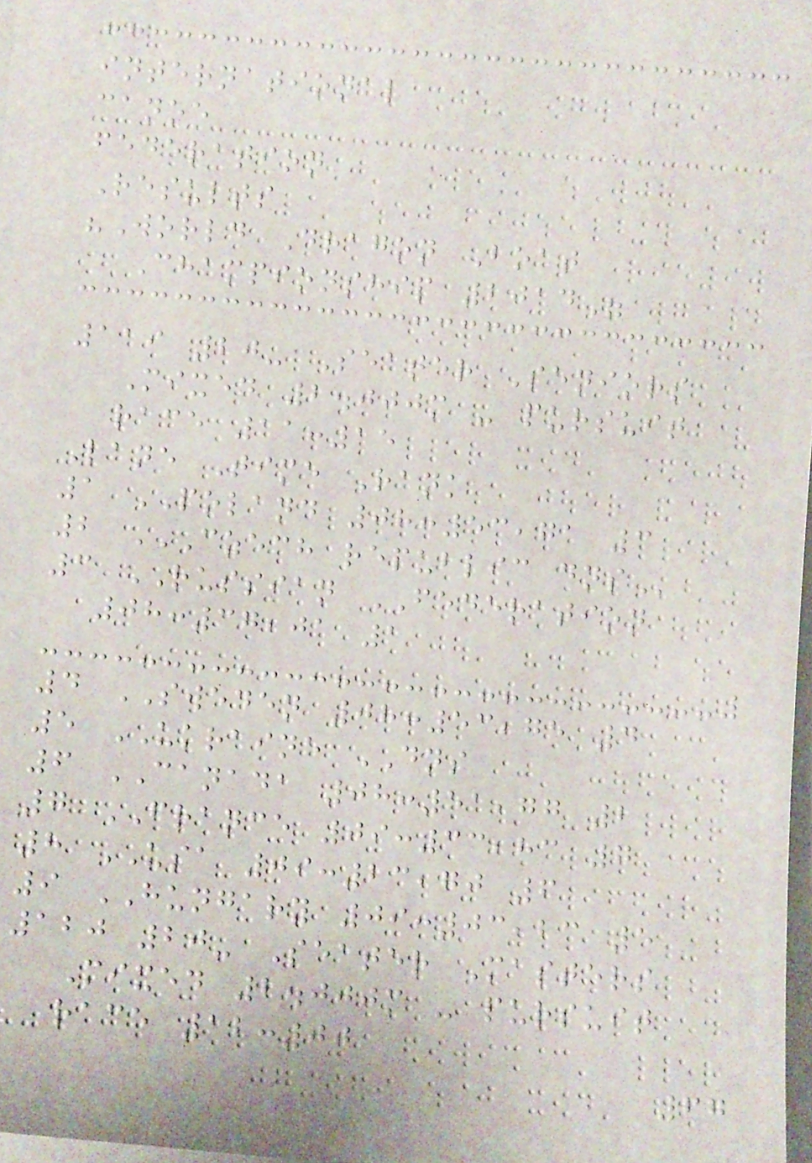international
canoe
federation
Results
"World Dragon Boat
Championship 2014"
119 20- Seater Seniors
Mixed 2.000m - pursuit
race 11:15
Lane Time Rank
1 POLAND 08:53,71 3
2 CZECH REPUBLIC DNS
3 RUSSIAN FEDERATION
08:37,01 1
4 SWEDEN 08:53,75 4
5 UKRAINE DNS
6 CANADA 08:51,77 2
7 FRANCE 09:33,83 7
8 USA 09:23,70 6
9 HUNGARY 09:03,23 5
120 20- Seater Masters
Mixed 2.000m - pursuit
race 12:00
67
